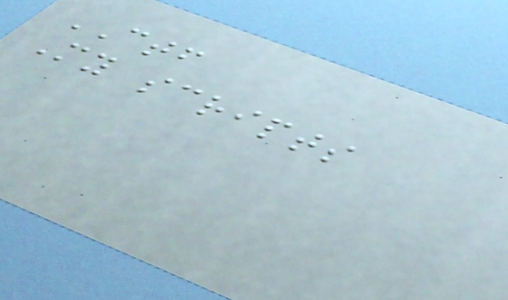CTF
My scripts
